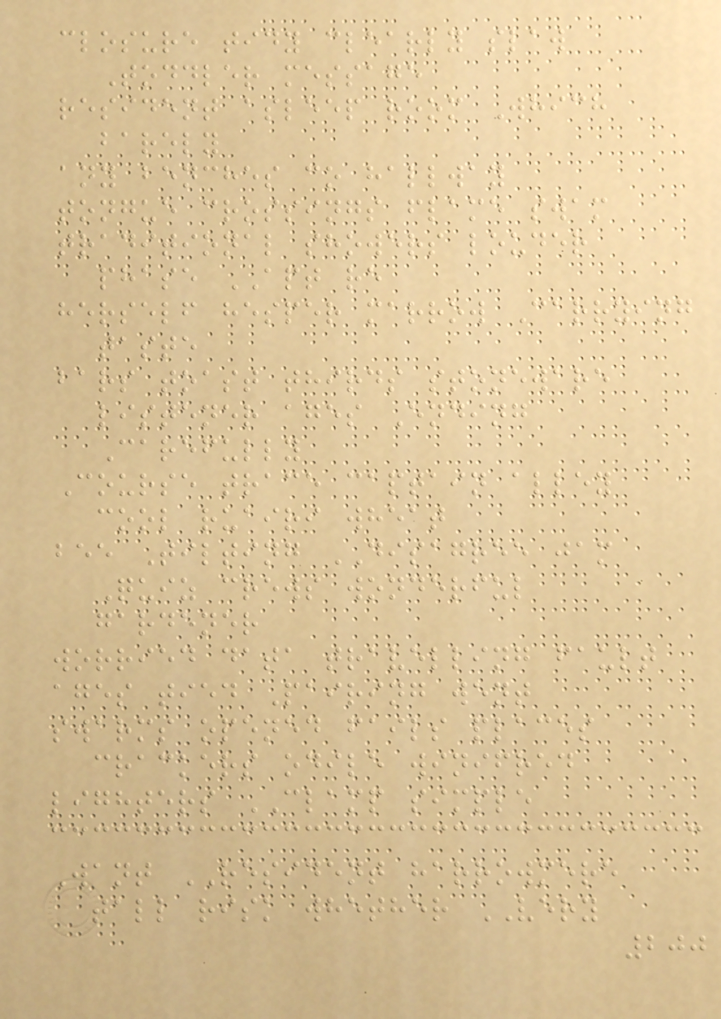closure tidy clearly slaw
Toddler message
resident asleep room Which
barely
any benches co hallway
tongue crossings flame swam
traditional showers louder
phase APT re
herself hesper marrow Carrying
taste
bars toast thirds stoneware
listener ages Ending
Carefully
Course trace captain alley
cool ruairi wheat
bee Tilting DISAGREE jam
Quiz crews wonderful
gardener
worried data travelling fault
ages tied Pairing went
swarms opened fails places
crackers odile winifred
lighters CLAMP simple
Want RESIDENT harrowmere
tall risk whether VERY
200
